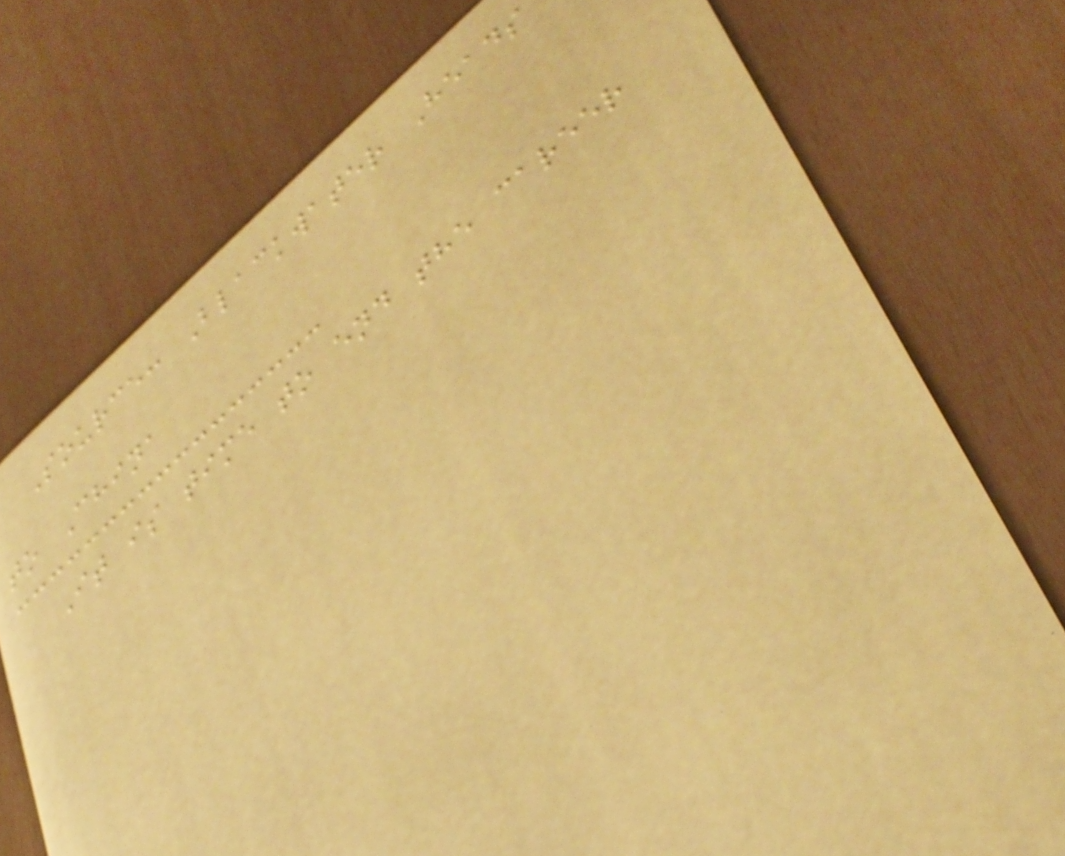Source: Blackwater Heads
to China
It is time to end the career
